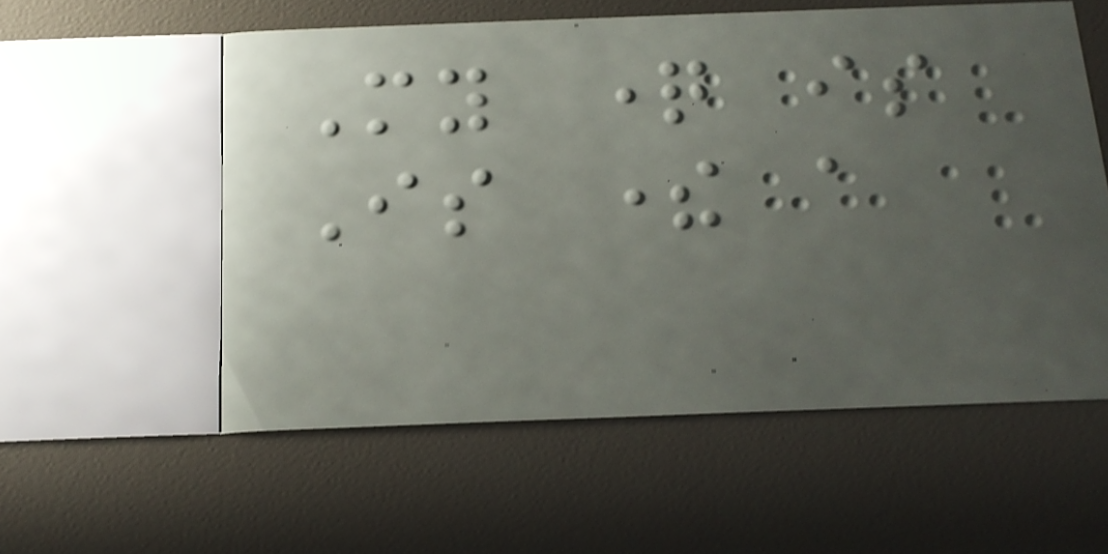My question is
Is there a
